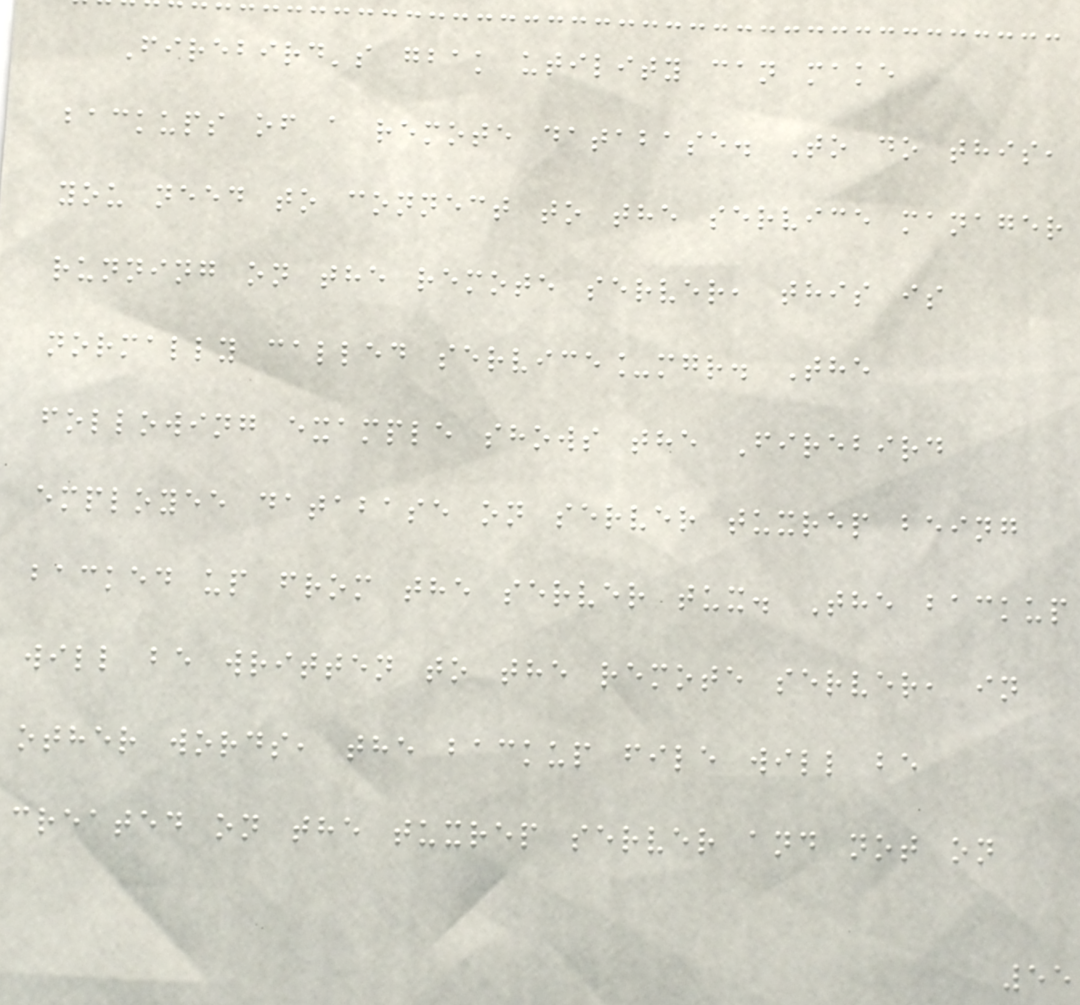Firebird's gbak utility can make
backups of a remote database. To do this,
you need to connect to the service manager
running on the remote server, this is
normally called service_mgr. The
following example shows the Firebird
employee database on server tuxrep being
backed up from the server tux. The backup
will be written to the remote server, in
other words, the backup file will be
created on the tuxrep server and not on
55
